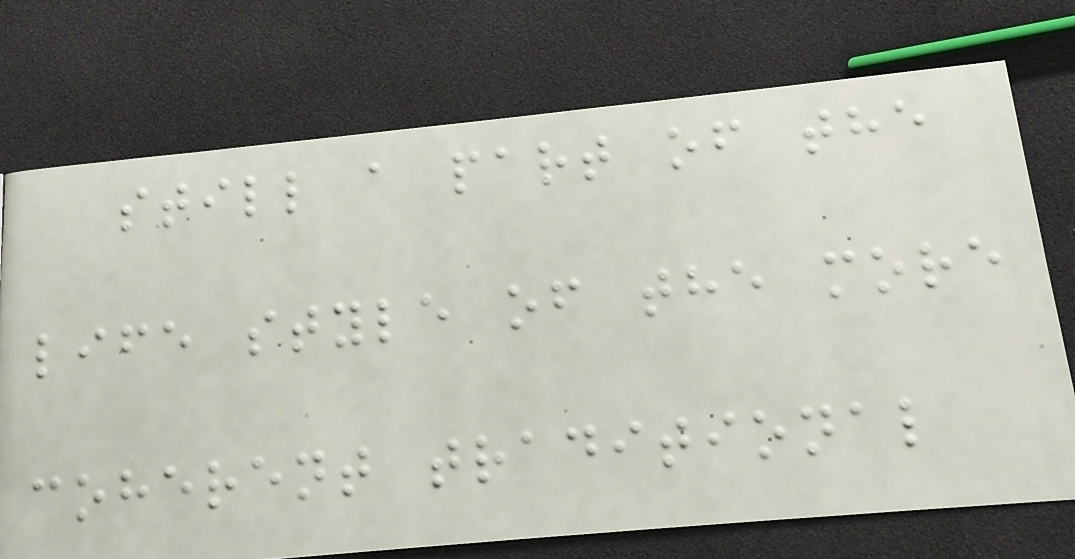still a part of the
life style of the more
coherent traditional
